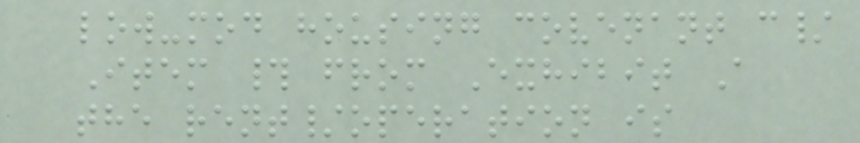low-mod housing covenant c/
Item # from Exhibit A
the rent/operation is
